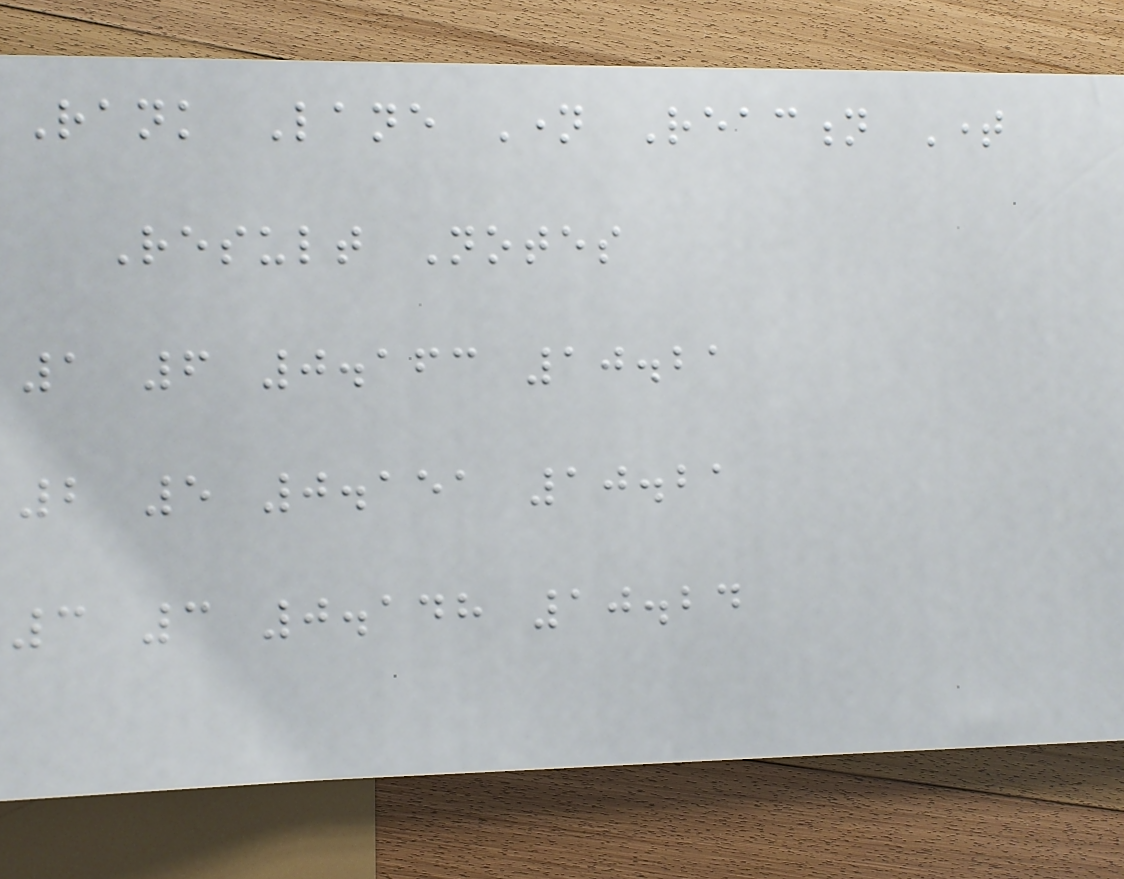Rank Lane Name Reaction Time
Result Notes
1 6 0.163 10.21
2 5 0.151 10.21
3 3 0.148 10.24
